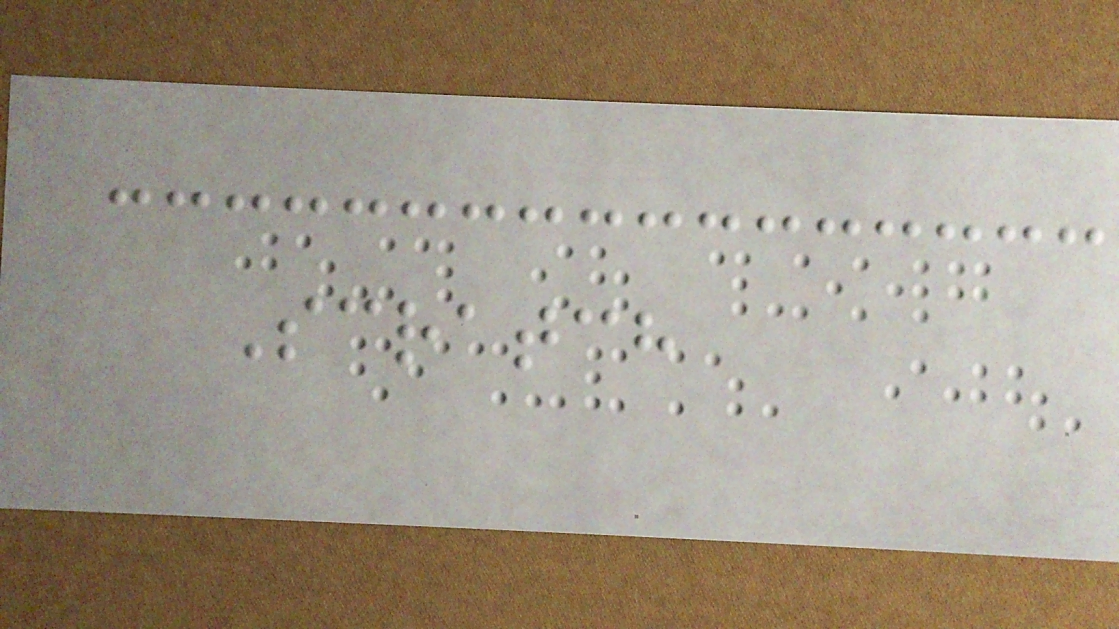Scratch
